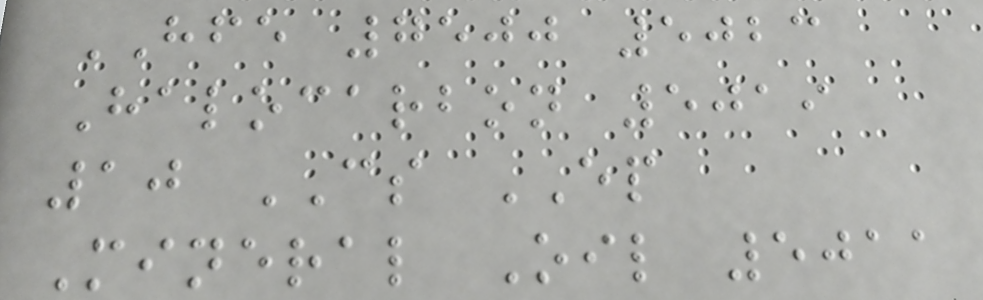HFE 7500 5023
Halocarbon 5019
10 CS EP
Mineral Oil 5011
